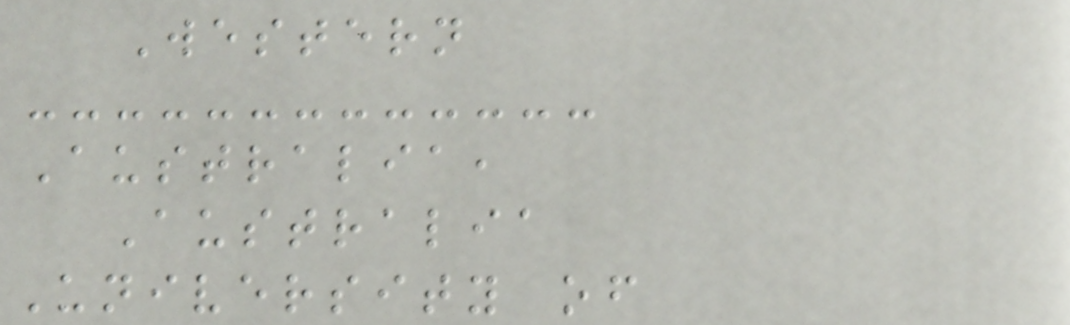Western
Australia,
Australia
University of
